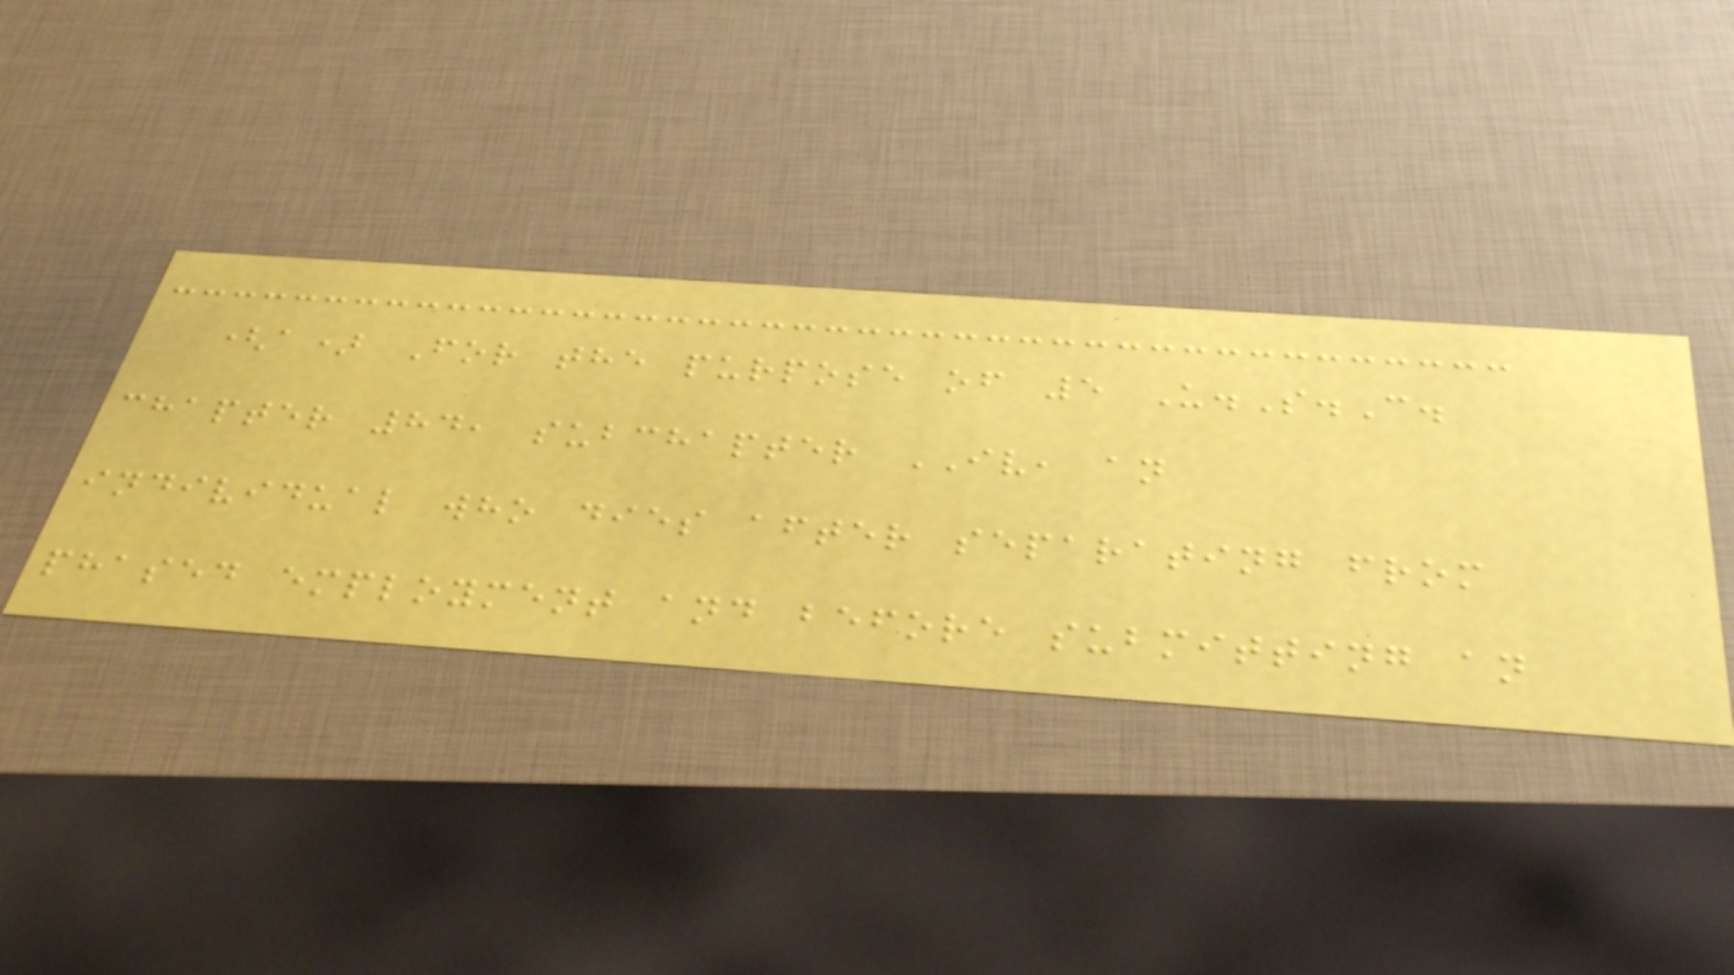(a) For the purpose of 5 U.S.C.
chapter 84, subchapter IV, an
individual who dies after separating from
phased employment and before submitting an
